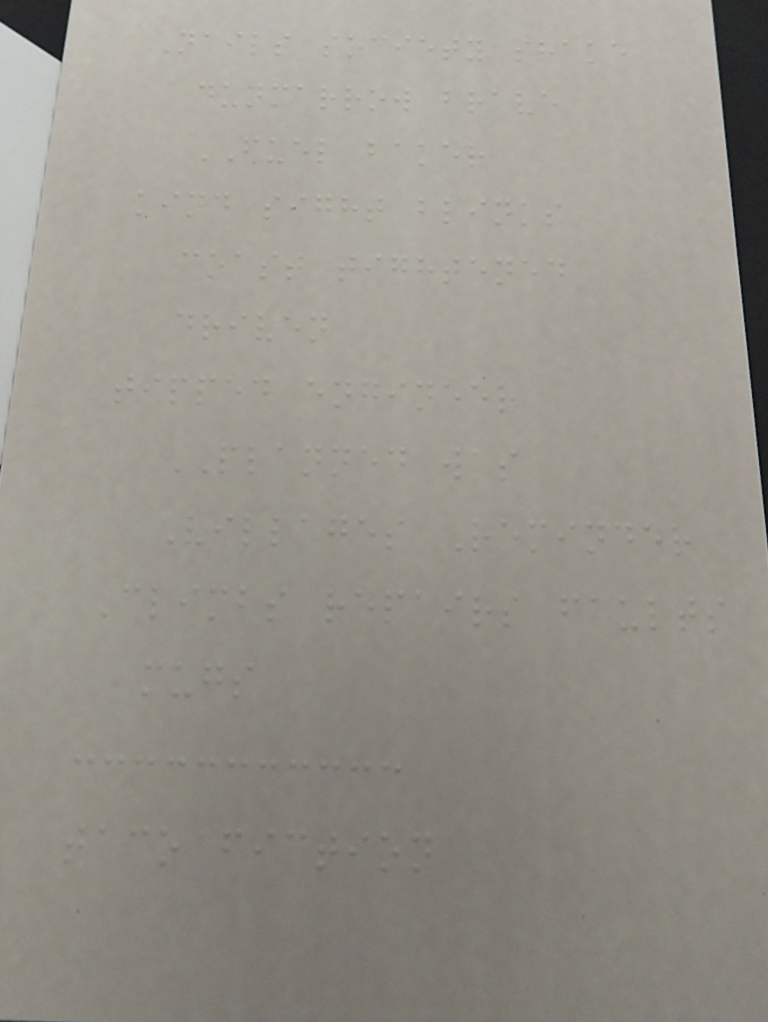Nails society shake
dunmarrow brave
FUEL baker
kind sight blinks
coast tightened
driven
tipped engineer
PLANNED was
Villages Reminder
Climbs repairs faults
mugs
taco fiction
